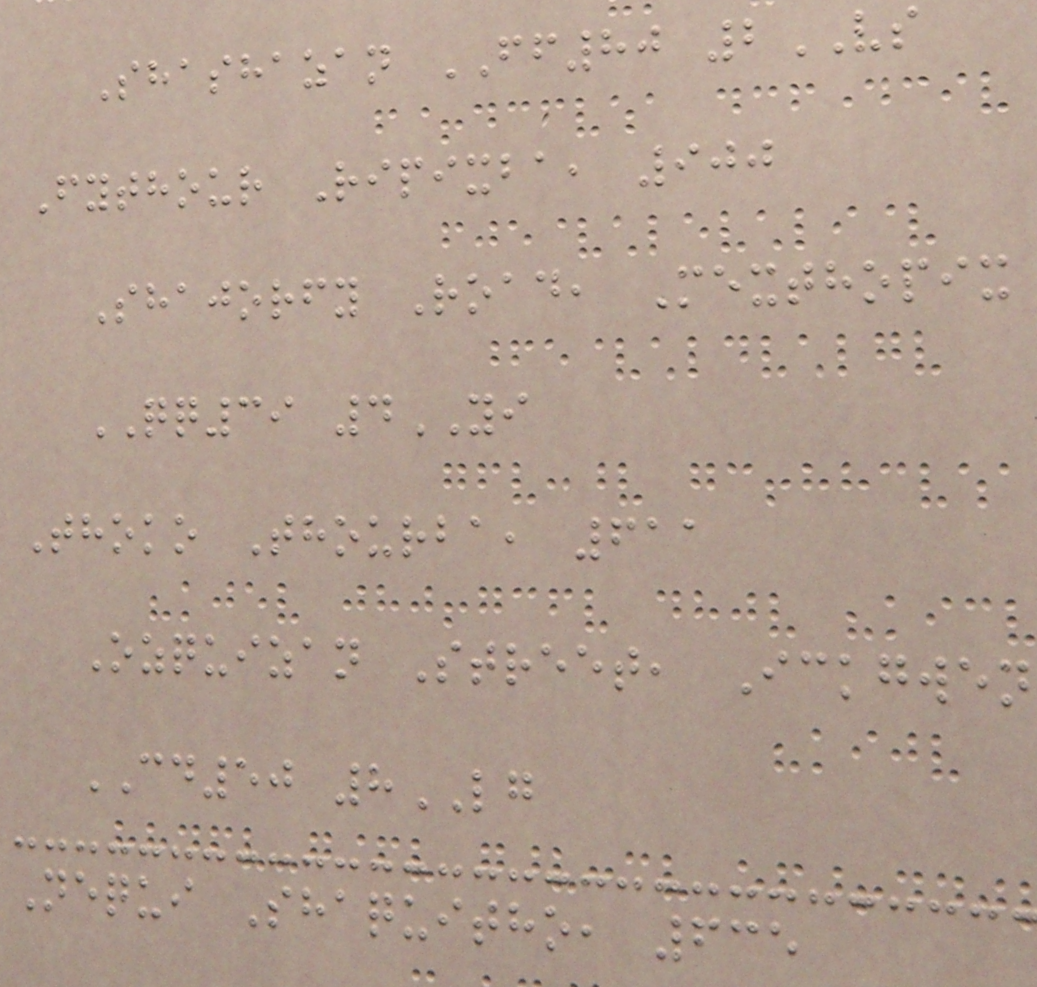Shashazan FF80 2VS
Fythour Ripixba, 900
Shajorfy Road, Mexthopix
QQ39 4YI
Thoko Thourba, 611
Ozquizan Street, Ickgwen
CD50 8LG
Nequi Shaquitho, 635
